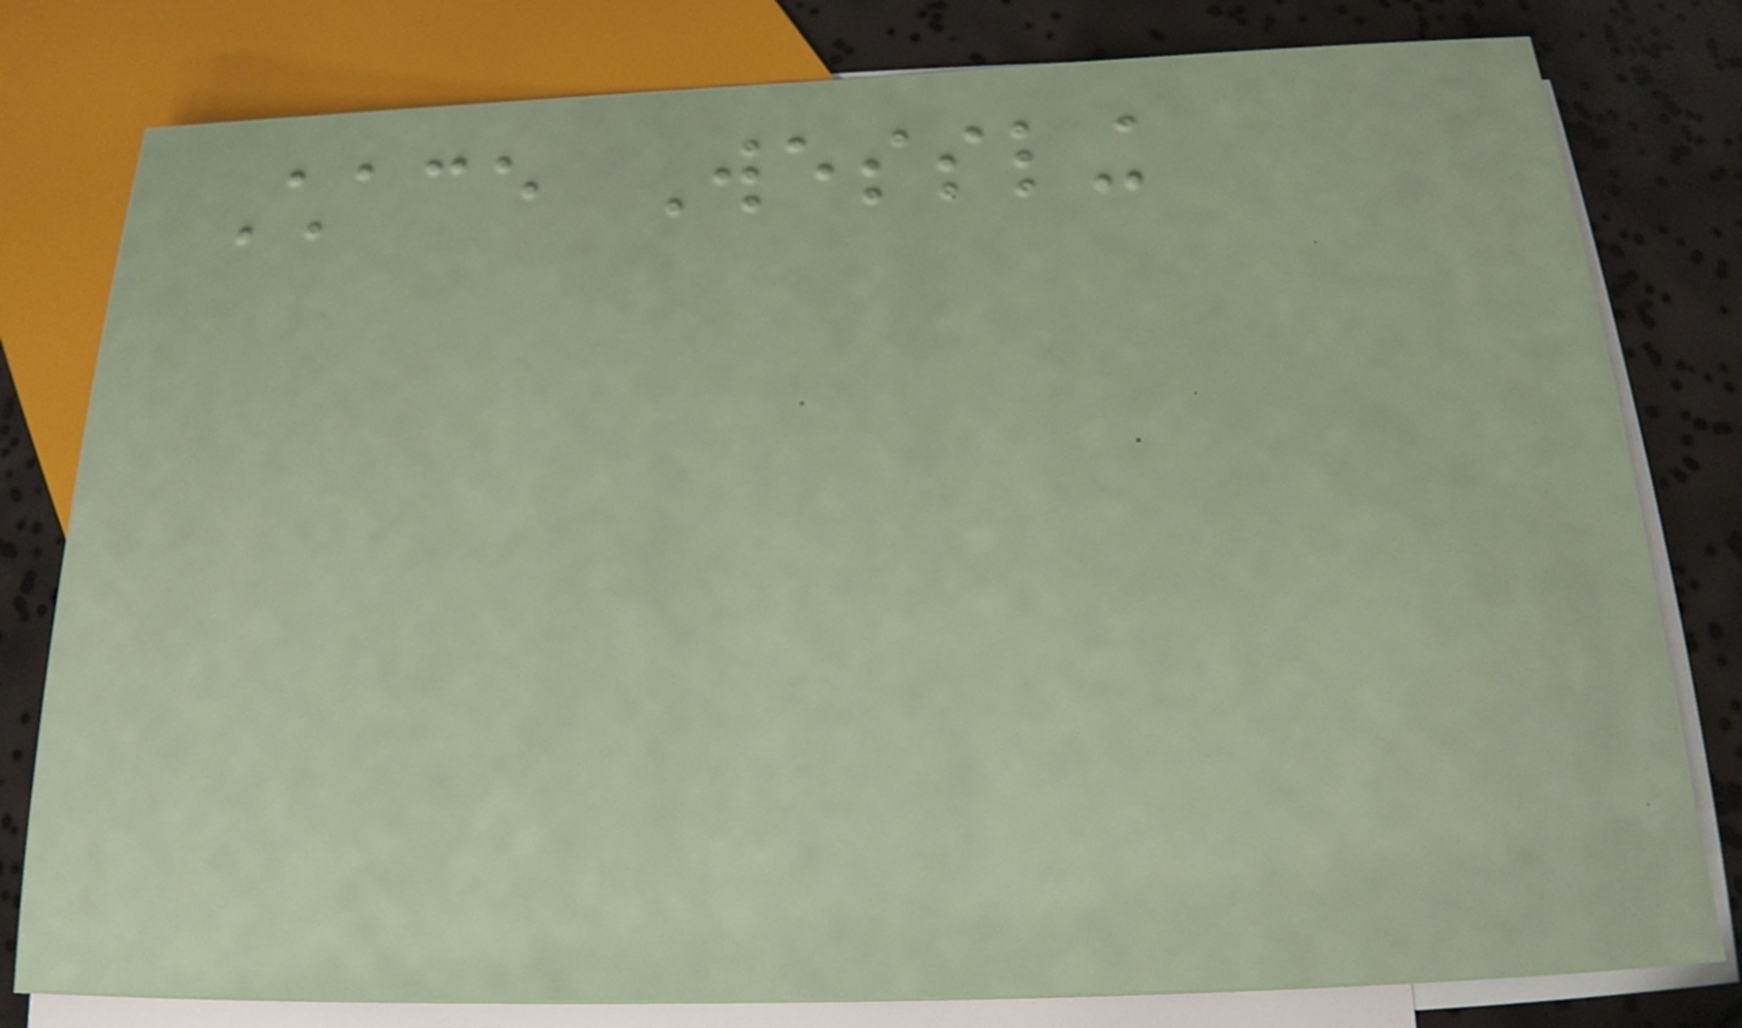Chace Wessling
